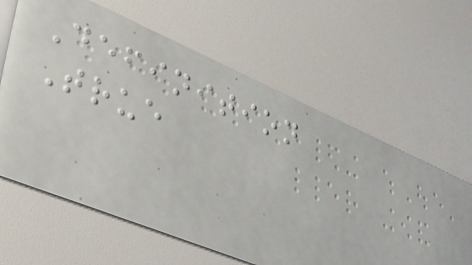Definition
True
